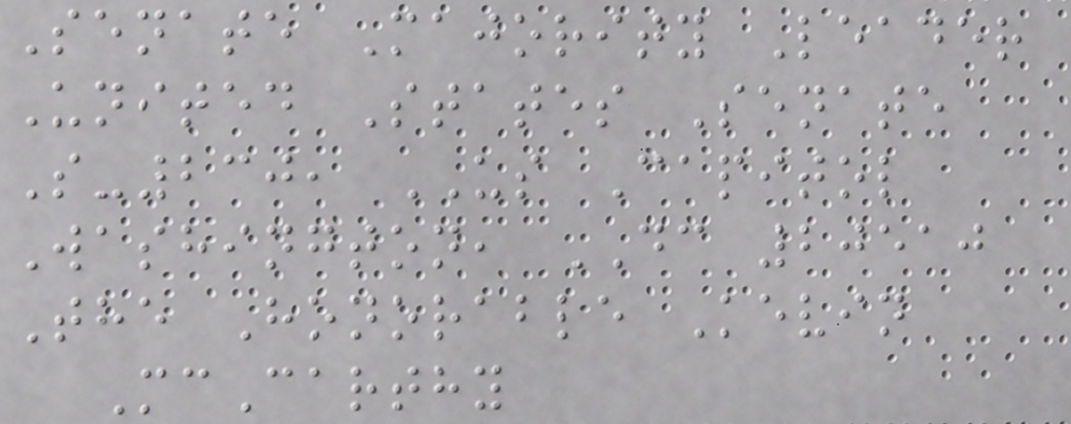Senate Majority Leader
United States Senate
S-230, US Capitol
Washington, DC 20510
The Honorable Kevin
McCarthy
